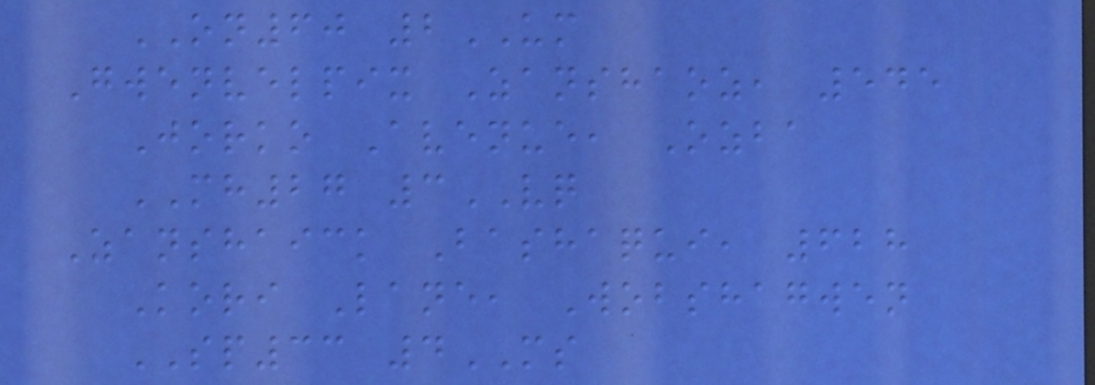ON60 2UM
Gwenvelpix Zanshaoz, 545
Jorko Avenue, Ozba
MH27 3VQ
Zanshaick Bashaqui, 628
Kori Lane, Wobshagwen
SP33 4MS
